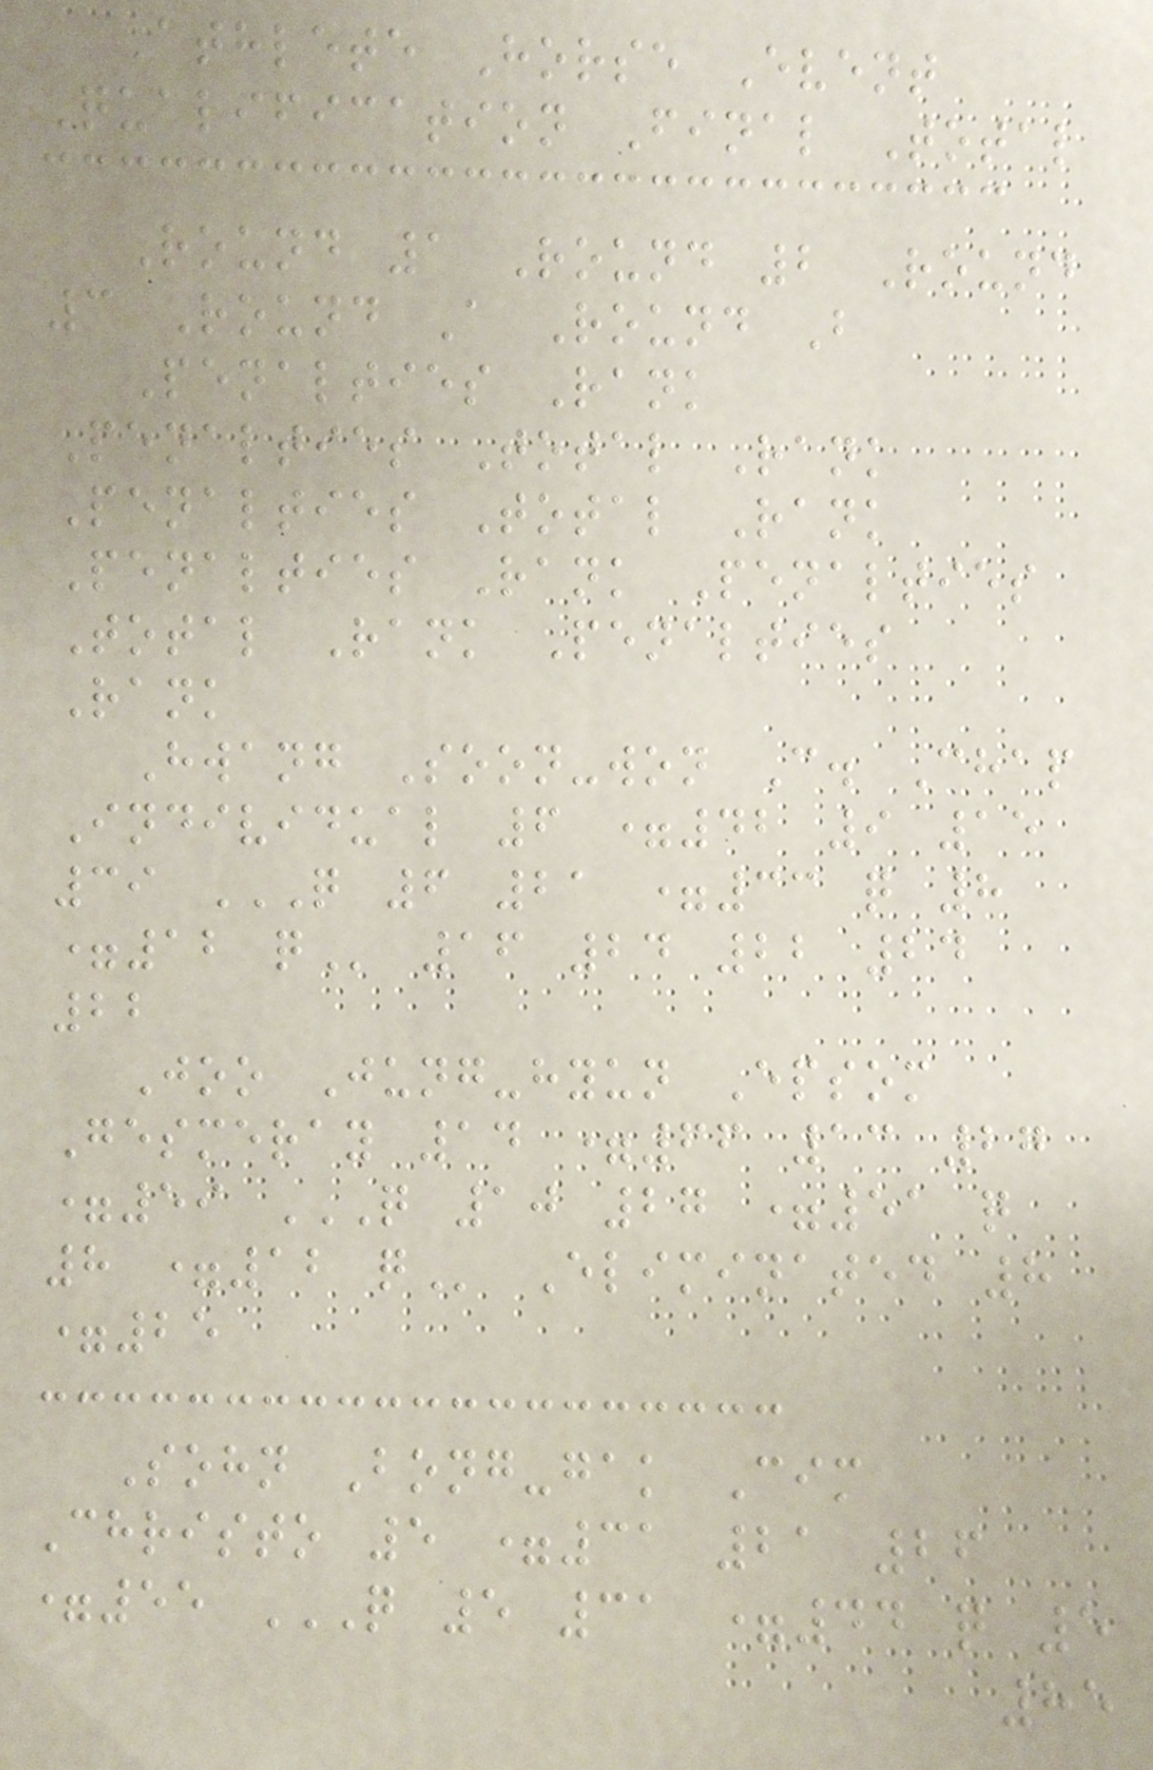Athlete Horse Event
Qualification Final Total
Round 1 Round 2 Round
3 Round A Round B
Penalties Rank
Penalties Total Rank
Penalties Total Rank
Penalties Rank Penalties
Total Rank Penalties
Rank
Hwang Soon-won C. Chap
Individual 6 =42 9 15
39 Q 6 21 =33 Q 8
=12 Q 16 24 22 24
22
Joo Jung-hyun Epsom
Gesmeray 14 =66 13 27
=59 Q 10 27 =51 Q
8 =12 Q Eliminated 8
=25
Sohn Bong-gak Cim
Christo 5 =31 21 26
=55 Q 5 31 =44 Q 5
85
